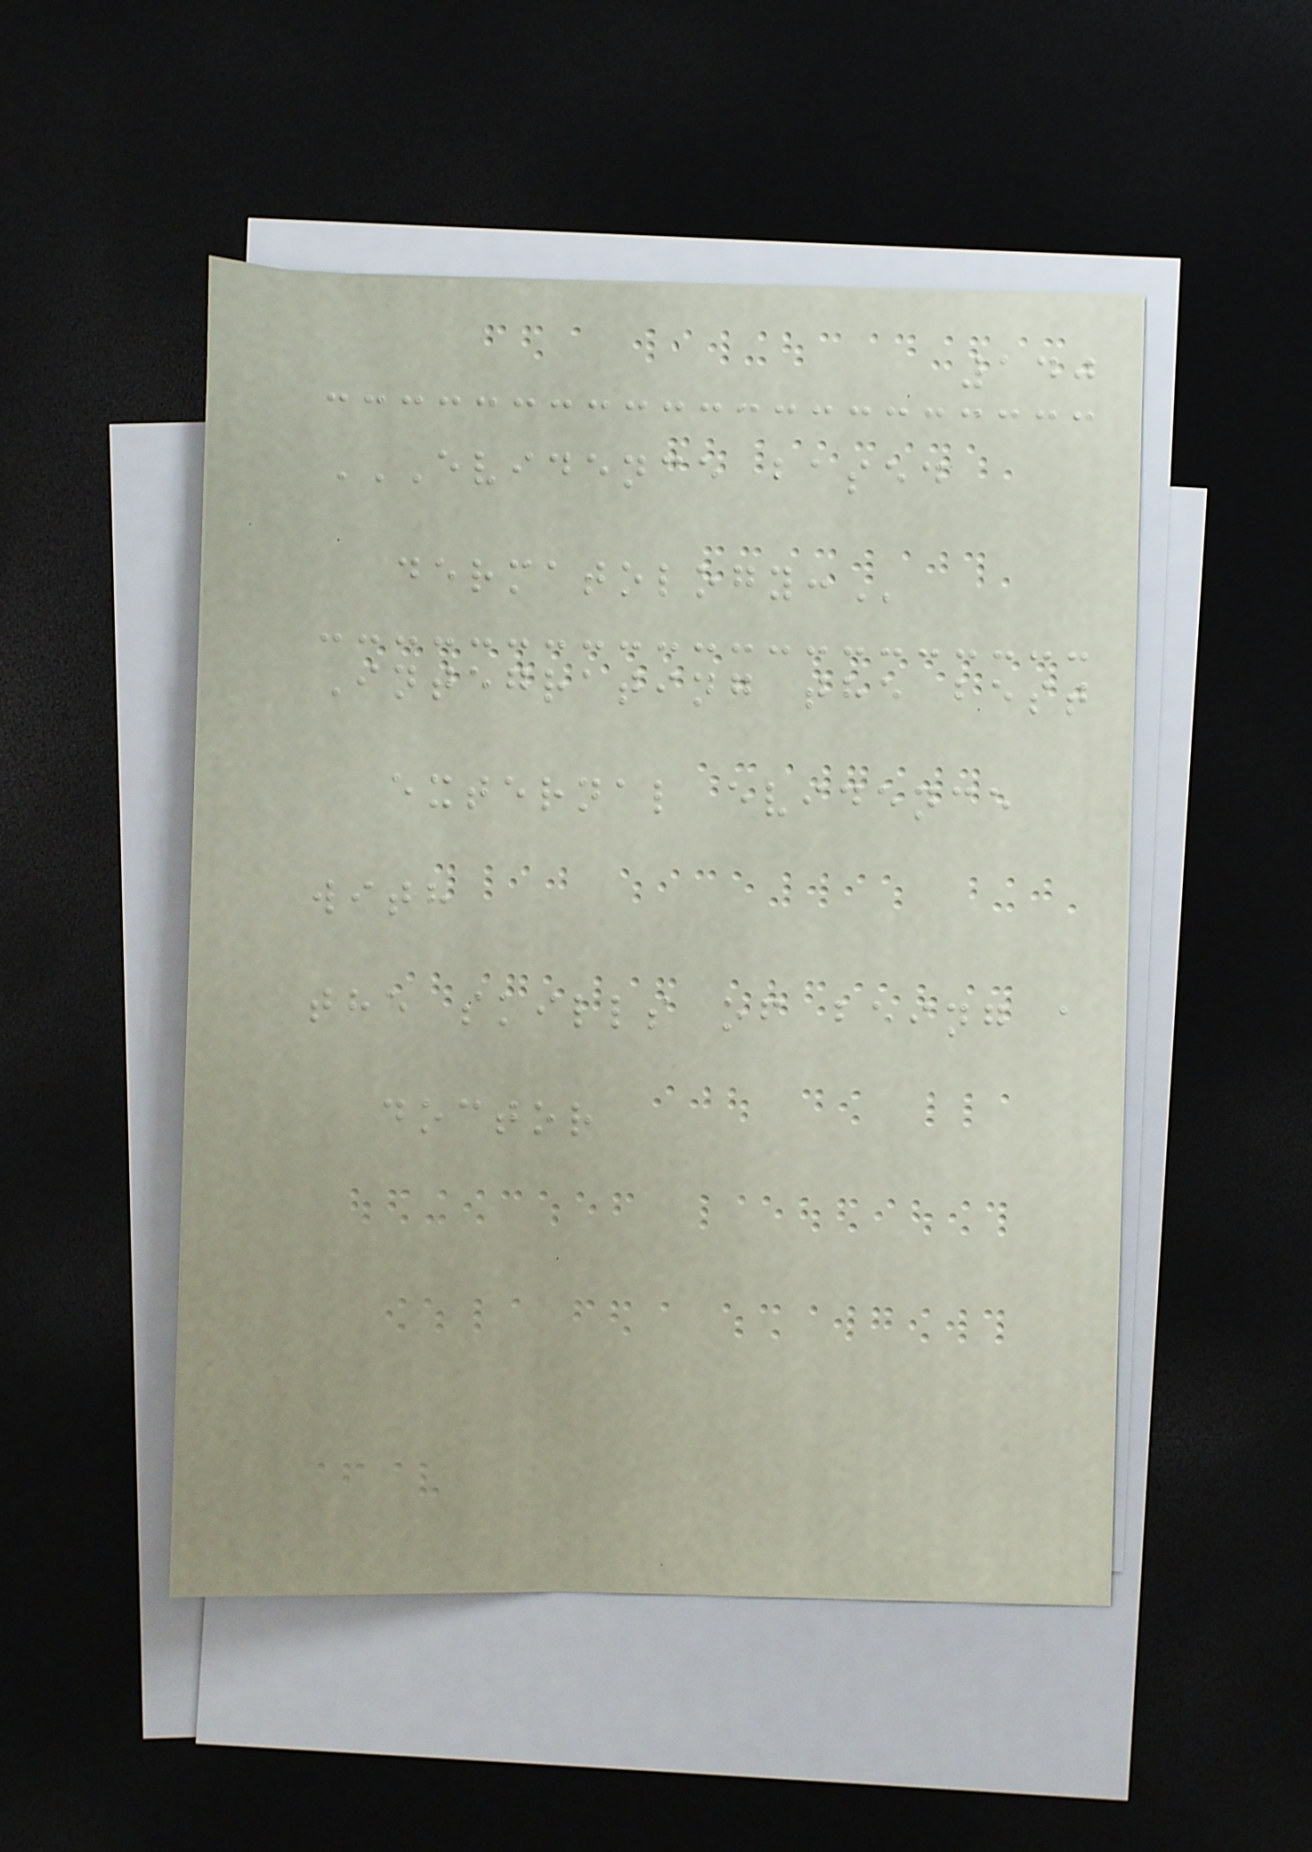140
EVIDENCE BASED
DERMATOLOGY:
Integrating the best
external evidence
with
the skills of being a
doctor
